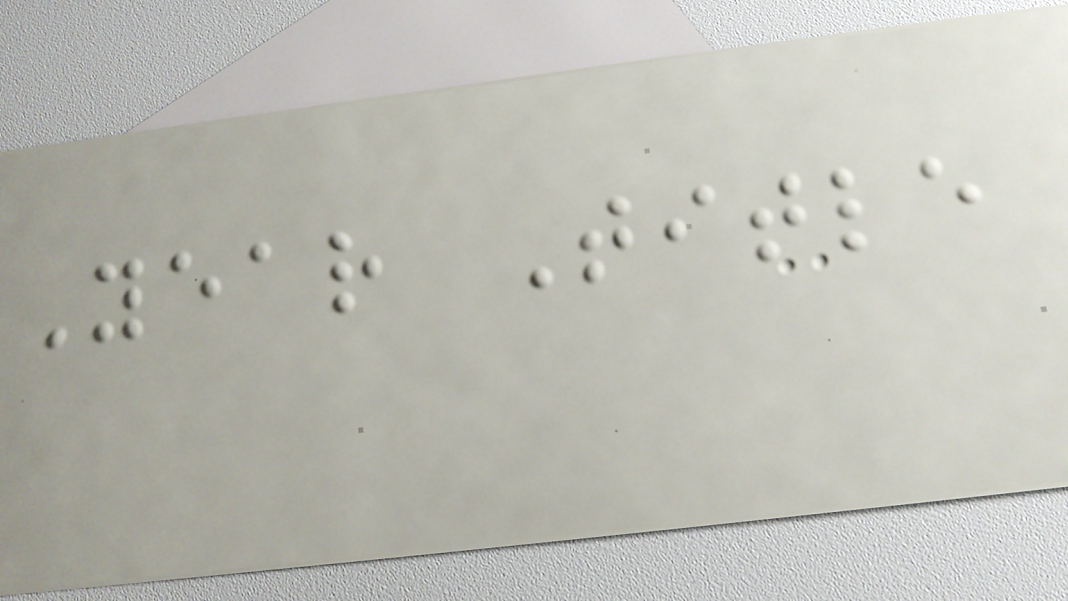Year Title
